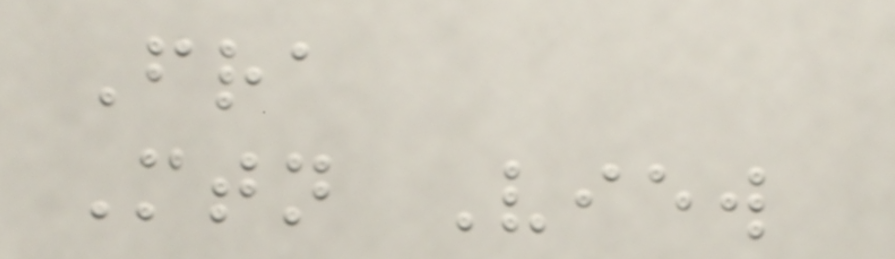Fra
Mtn View
